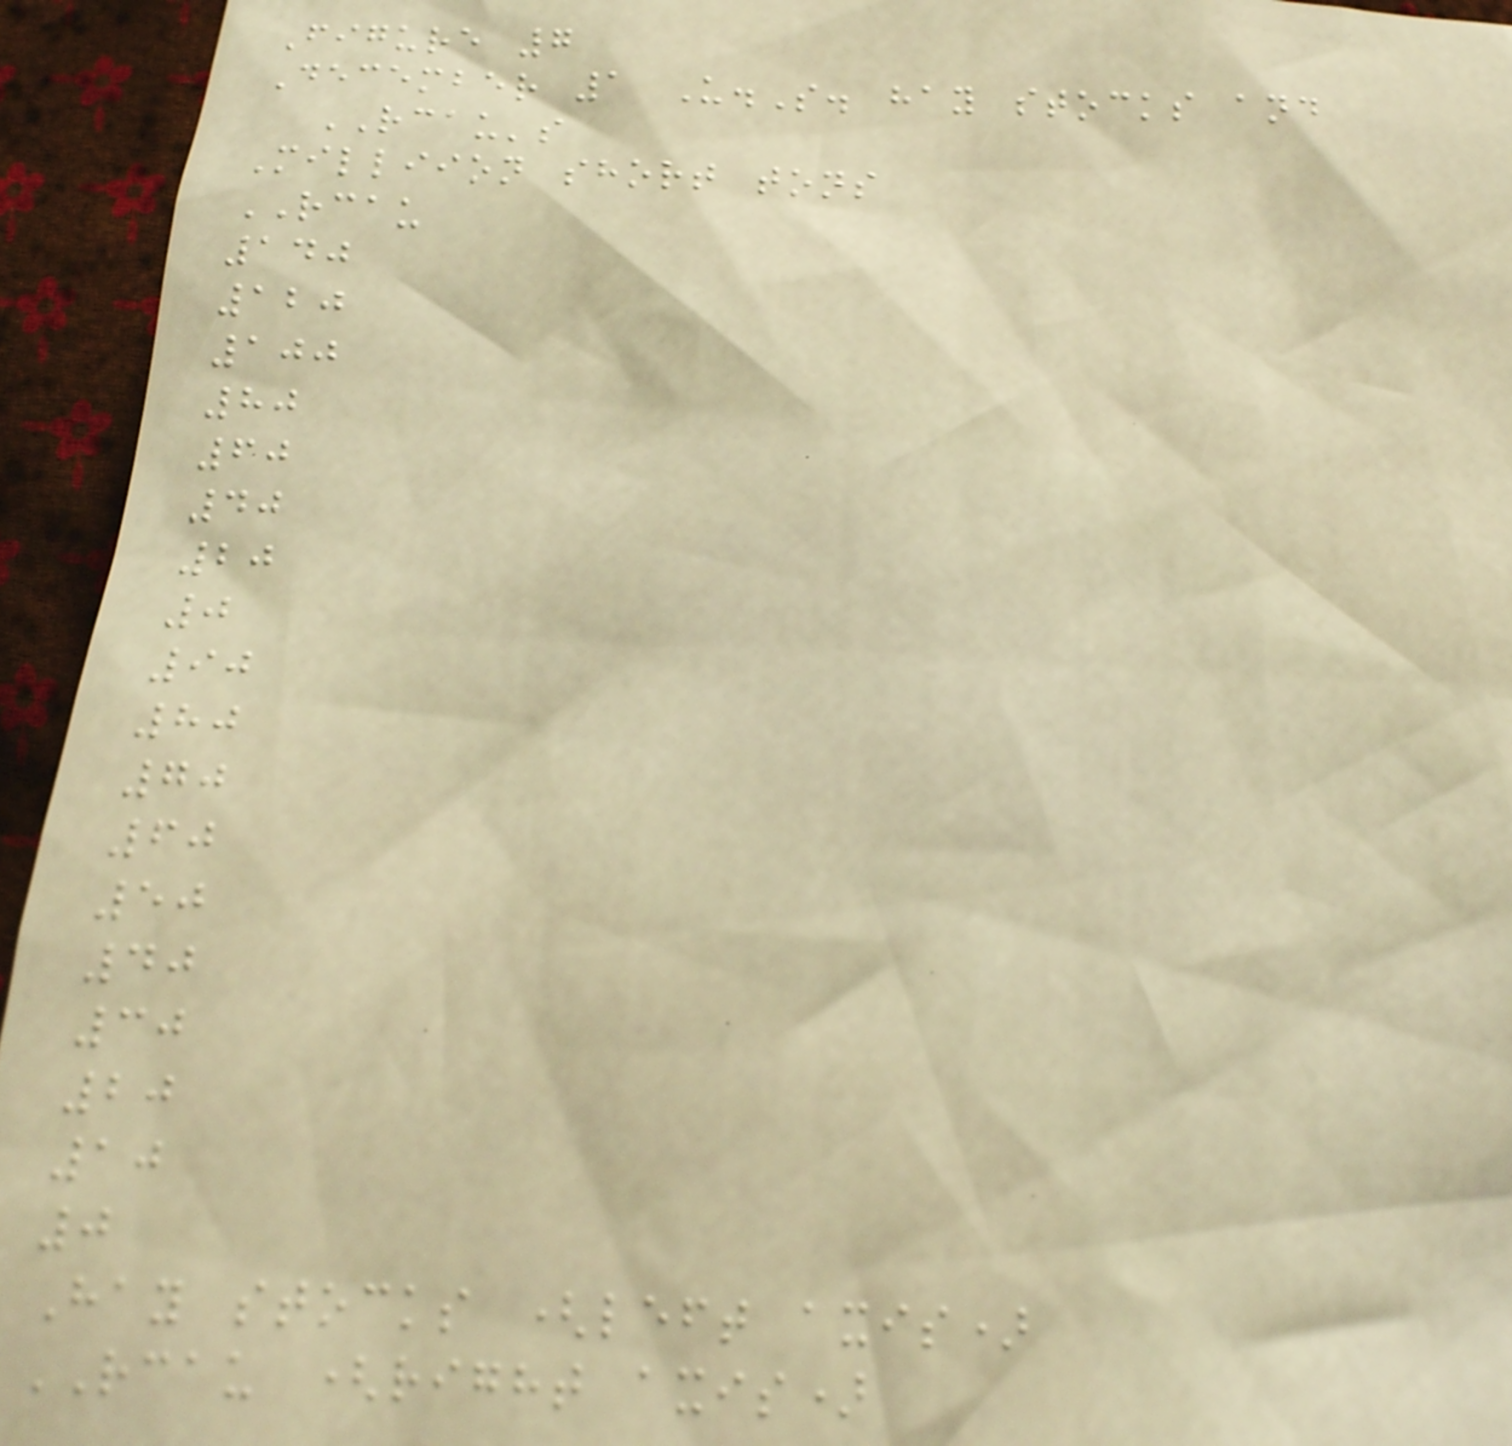Figure 7
December 1 U.S. hay stocks and
RCAU's
Milliion short tons
RCAU
140
120
100
80
60
40
20
0
90
80
70
60
50
40
30
20
10
0
Hay stocks (left axis)
RCAU (right axis)
